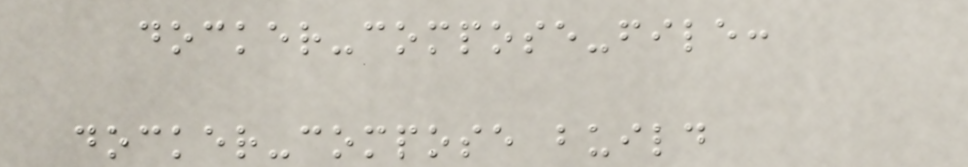docker-compose-file:
docker-compose build
